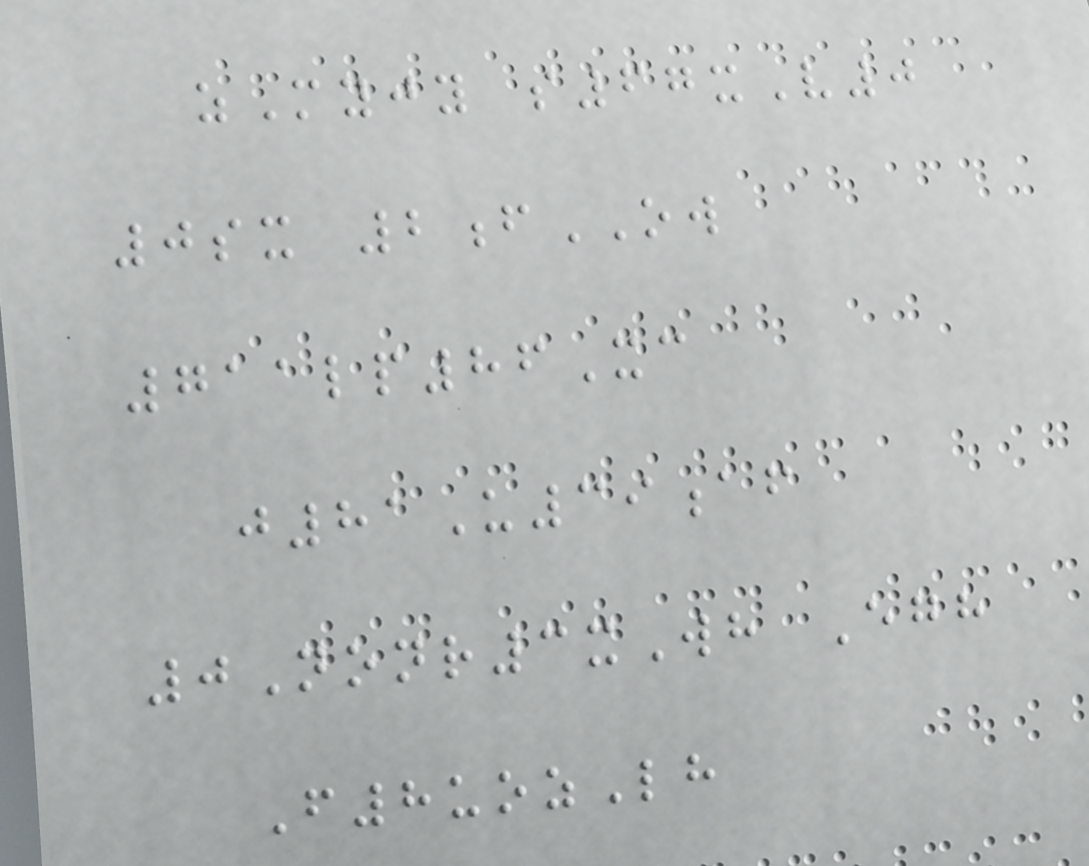zMyjy s67xV0
0sx 2fOW
711lp86Xc
j81U39af
0Nonr3xWh Egh
F8uozLh
